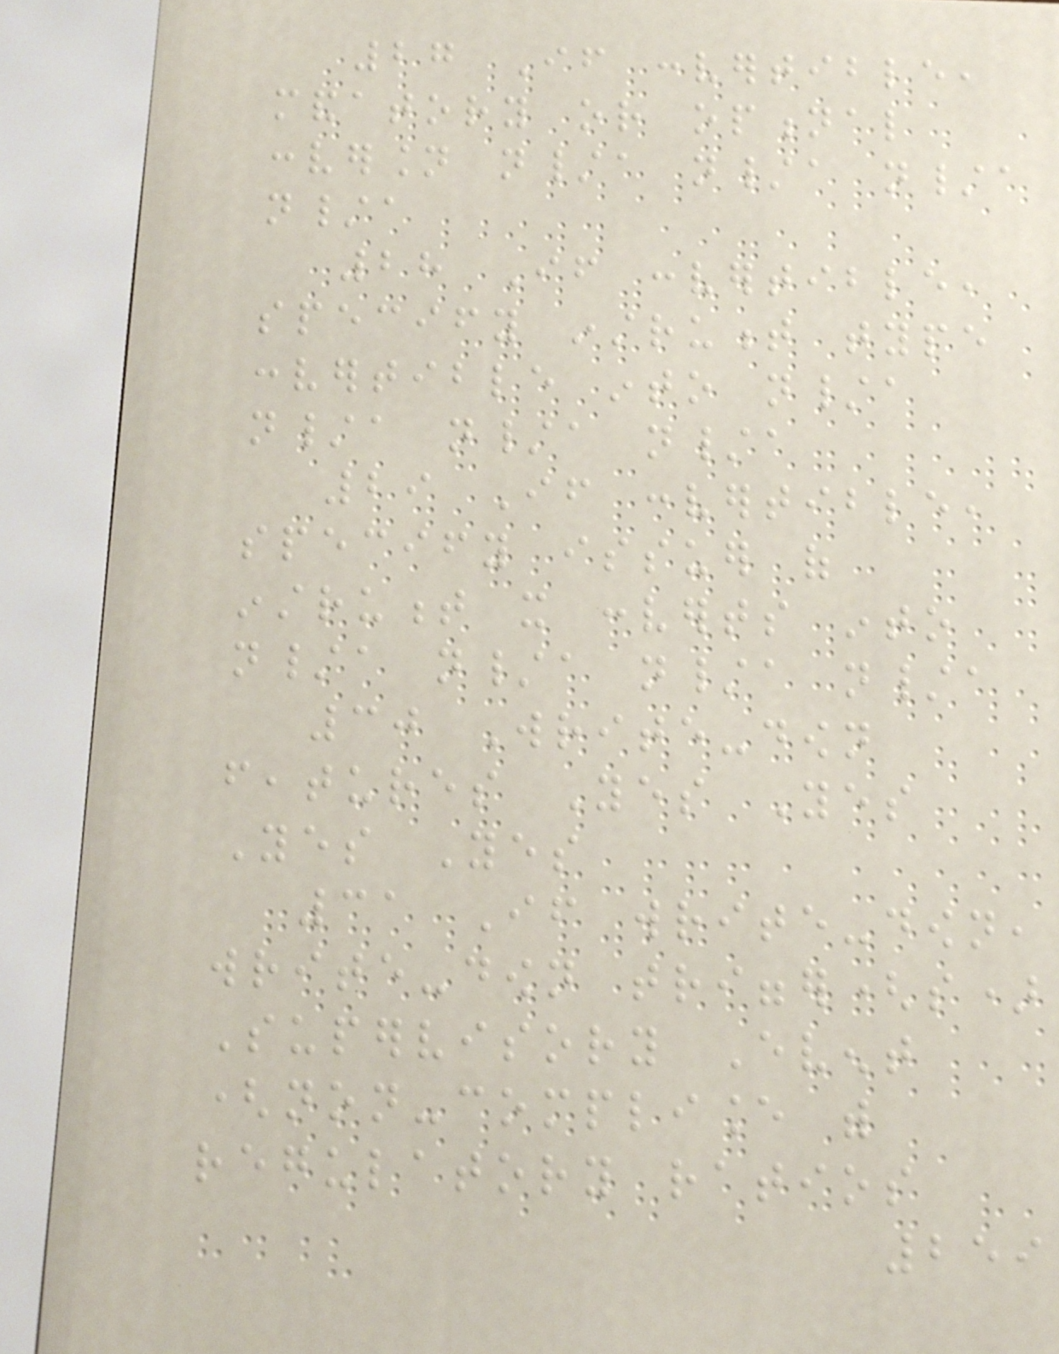27 If convertible,
mandatory or optional
conversion n/a n/a n/a
n/a
28 If convertible,
specify instrument type
convertible into n/a
n/a n/a n/a
29 If convertible,
specify issuer of
instrument it converts into
n/a n/a n/a n/a
30 Write-down
features Yes Yes
Yes Yes
31 If write-down,
write-down trigger(s)
Supervisory Event
(non-compliance with
regulatory ratios
259
